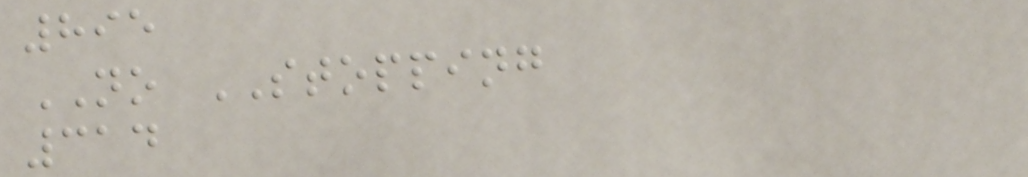895
NO STOPPING
314
